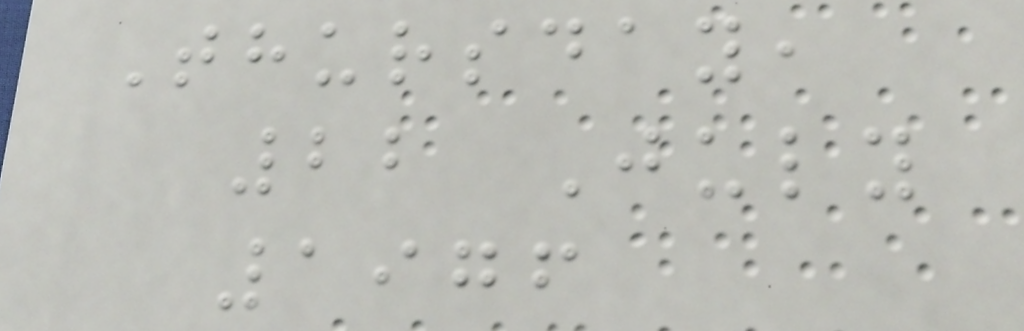Thursday,
22 July
1976
